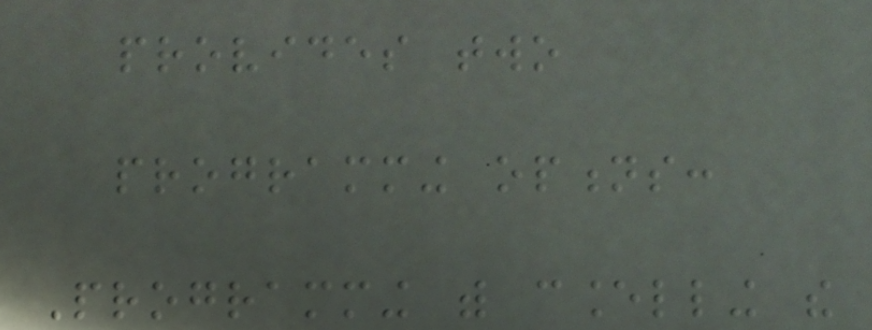provides two
programming options:
Programming with cancelling the
